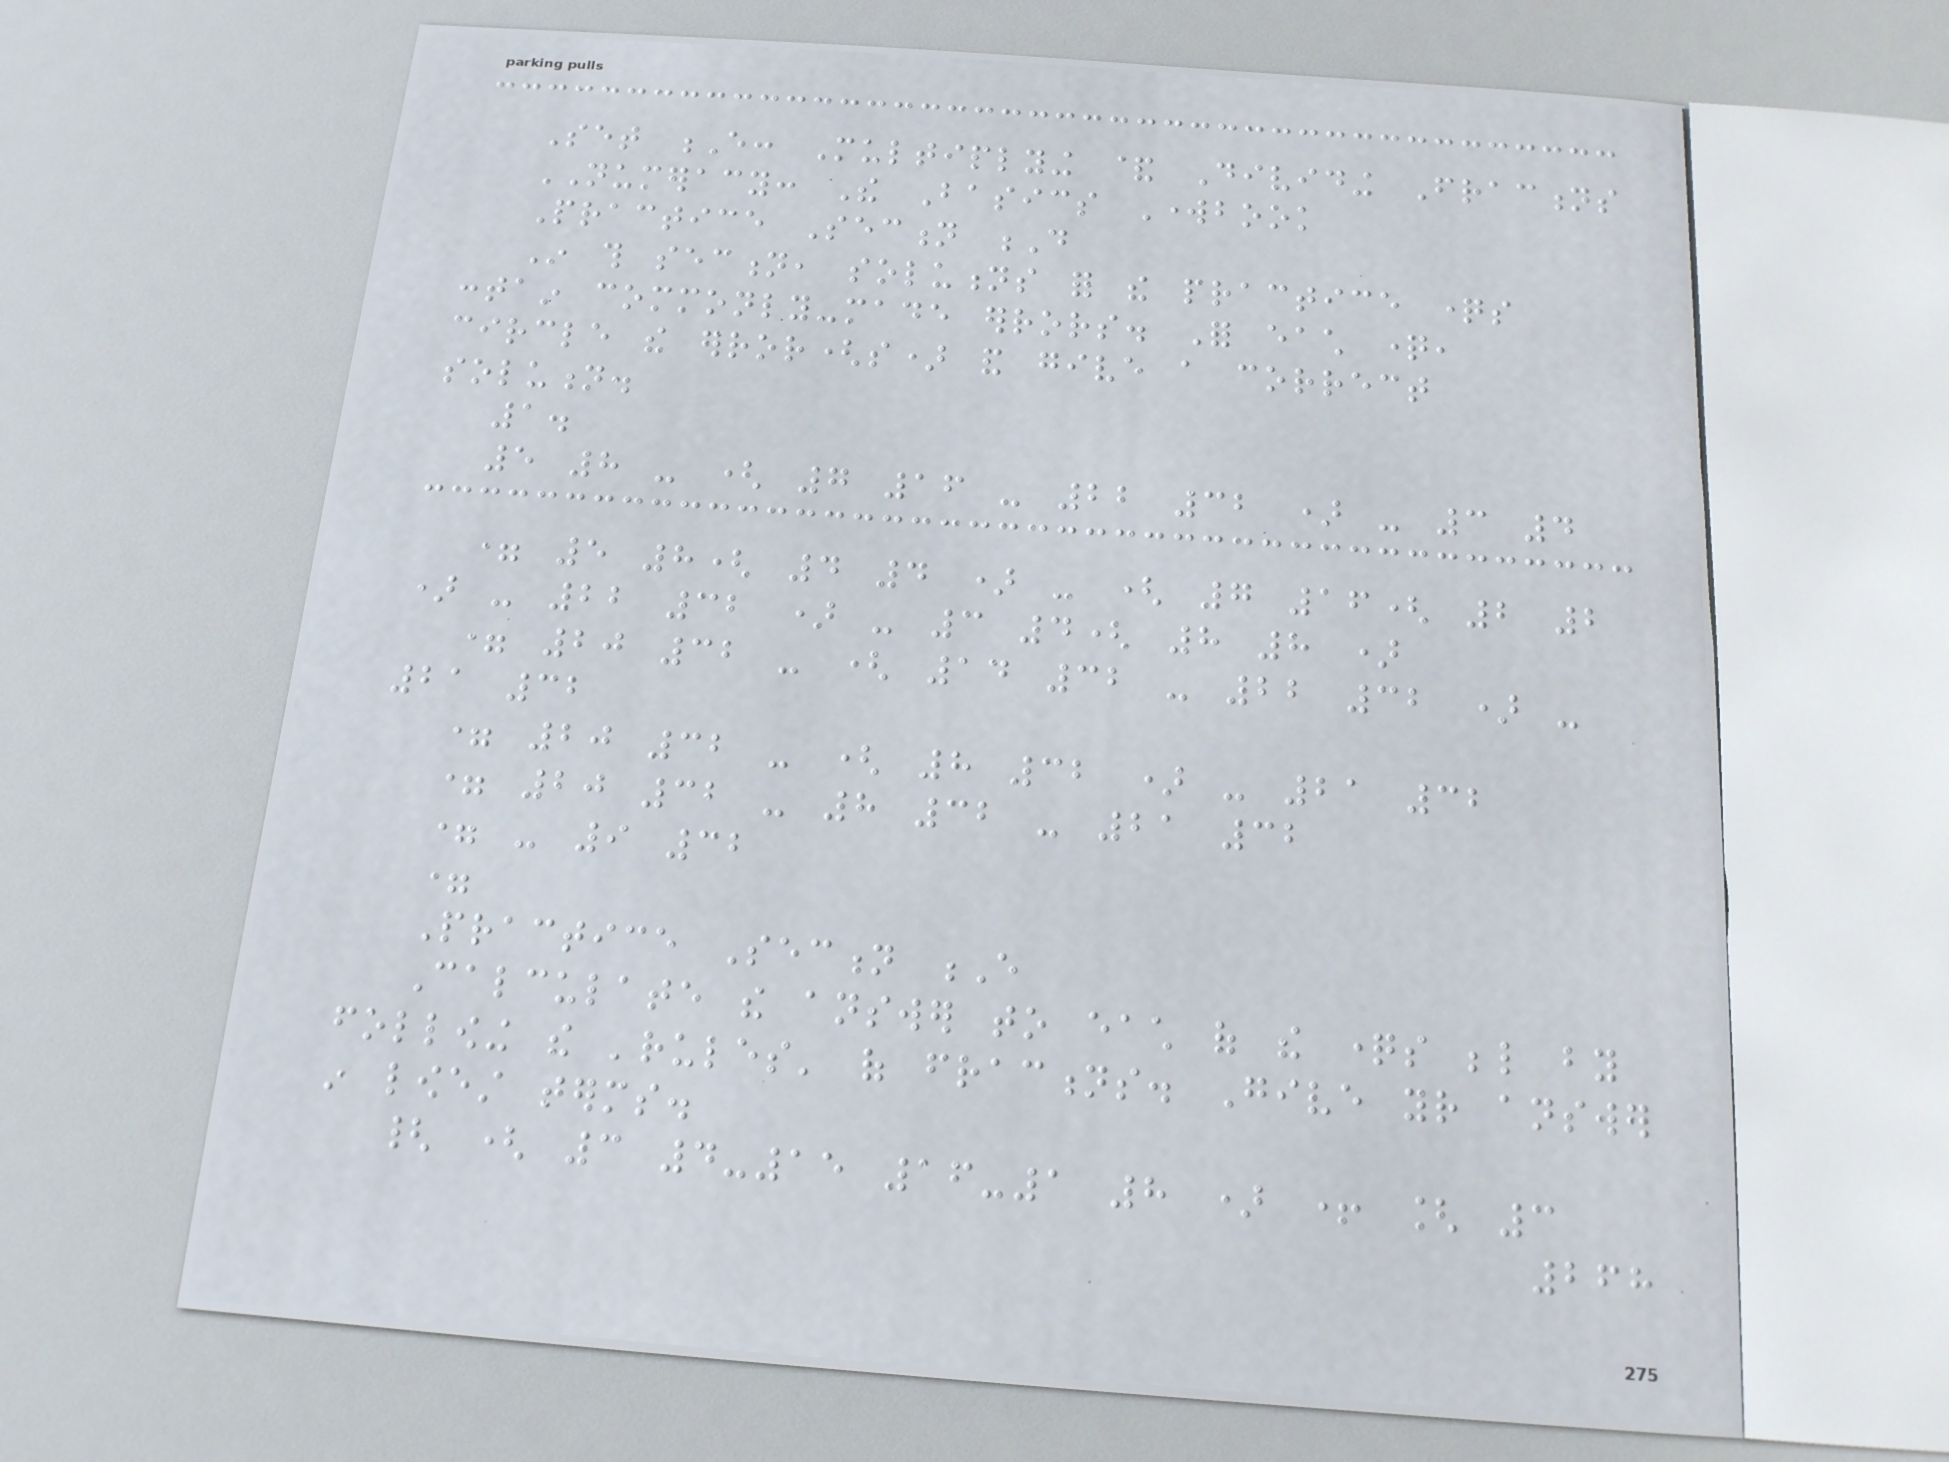Set E: Multiplying & Dividing Fractions
NUMERACY: The Basics Workbook
Practice Section D
In this section, solutions for the practice questions
contain commonly-made errors. For each question,
circle the error(s) and give a correct
solution.
1.
5 8 - ( 7 16 - 22 32 ) - 3 4
= 5 8( 4 4 ) - ( 7 16( 2 2
) - 22 32 ) - 3 4( 8 8 )
= 20 32 - ( 14 32 - 22 32 ) -
21 32
= 20 32 - ( 8 32 ) - 21 32
= 20 32 - 8 32 - 21 32
= - 9 32
=
Practice Section E
Calculate the answer to each of the questions below by
following the 'rules' of fractions. Give your answer
in lowest terms.
{ ( 3 4-15 16-1 8 ) + [ 3
268
